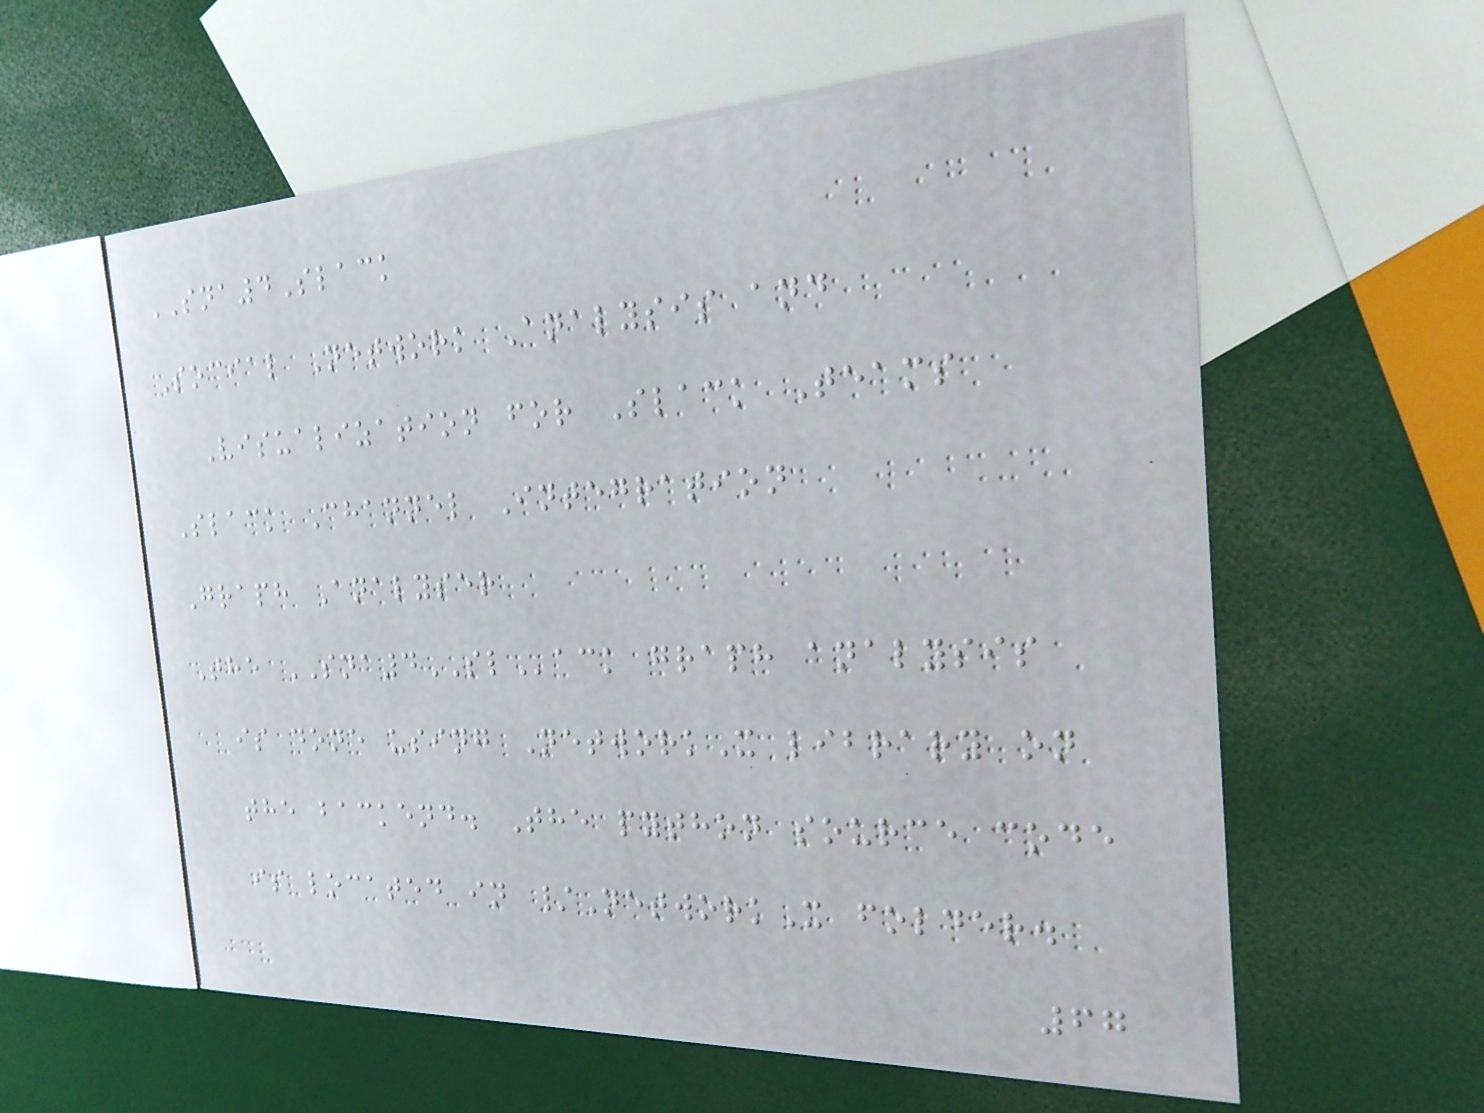SNA4Slack
Social Network Analysis and
Visualization for Slack Teams
Slack Channel Integration
Graph Analyser
The SNA4SLack graph analysis
is done using NetworkX library on
the backend. The python source code
is located in /NetworkX folder.
67
